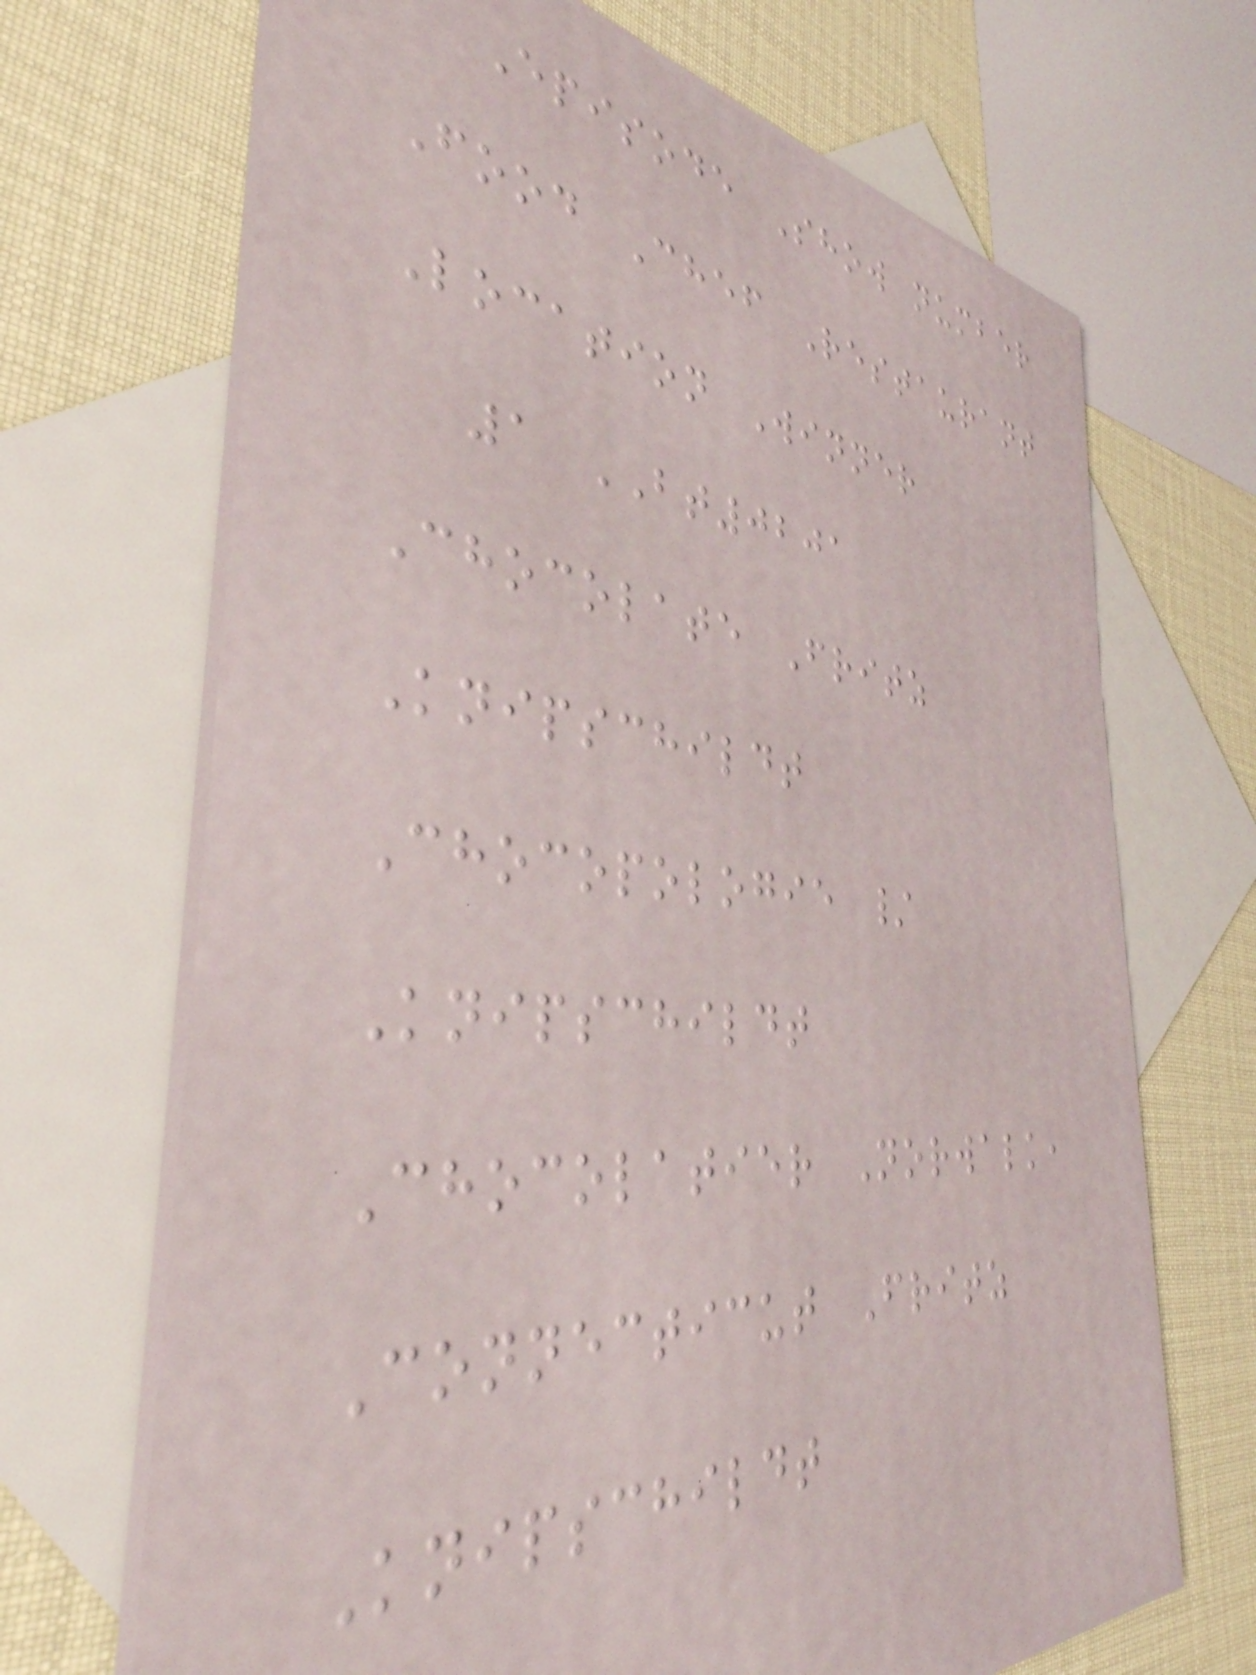Episode Show number
Food Chef Restaurant
Location Winner
1 BT0201
Chocolate Fritz
Knipschildt
Chocopologie /
Knipschildt
Chocolatier Norwalk,
Connecticut Fritz
Knipschildt
